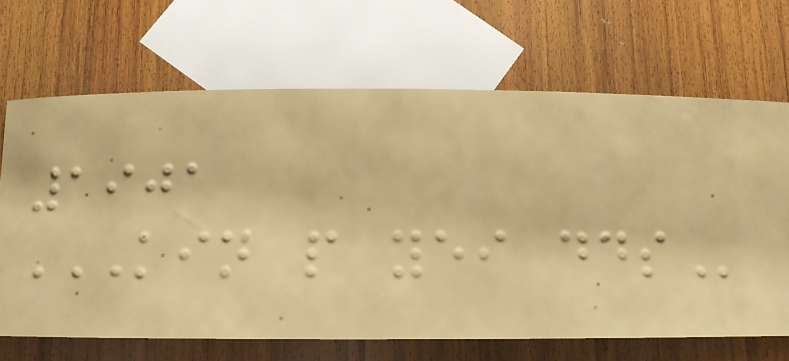1901
KIN P YEI DDS
